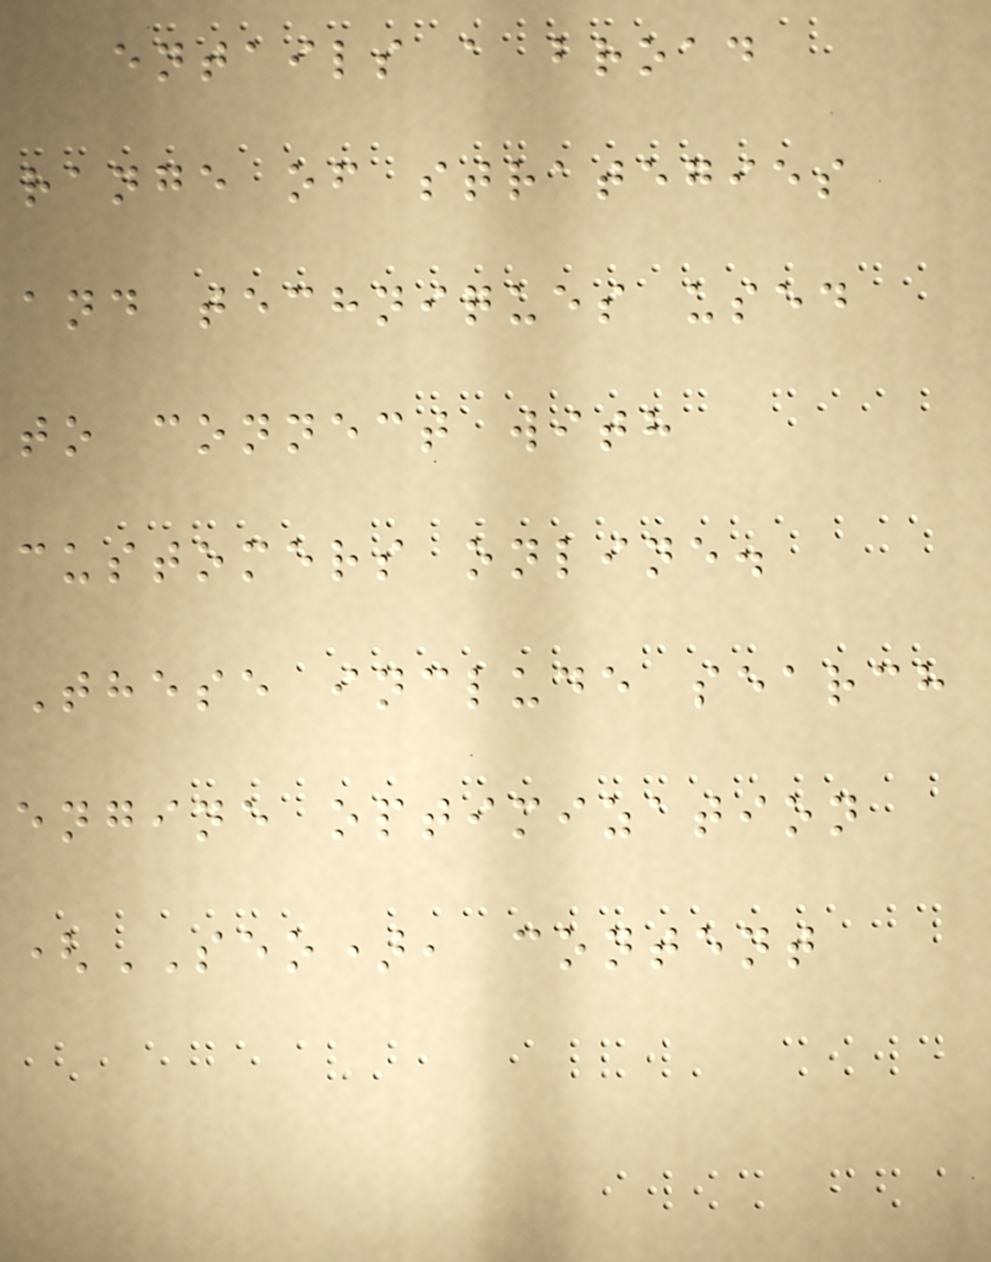entails a broad
range of strategies
and techniques used
to connect with
customers online.
These include search
engine optimization
(SEO), content
